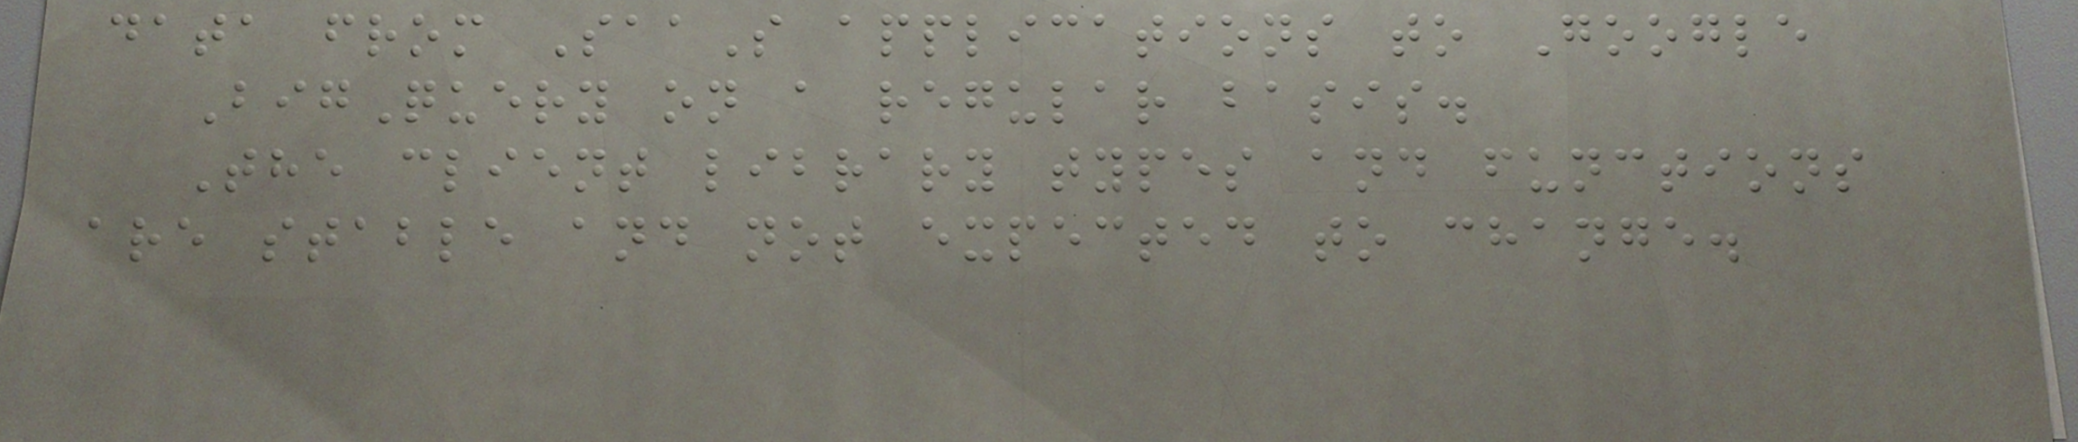data from SaaS applications to Google
BigQuery on a regular basis.
The client library types and functions
are stable and not expected to change.
